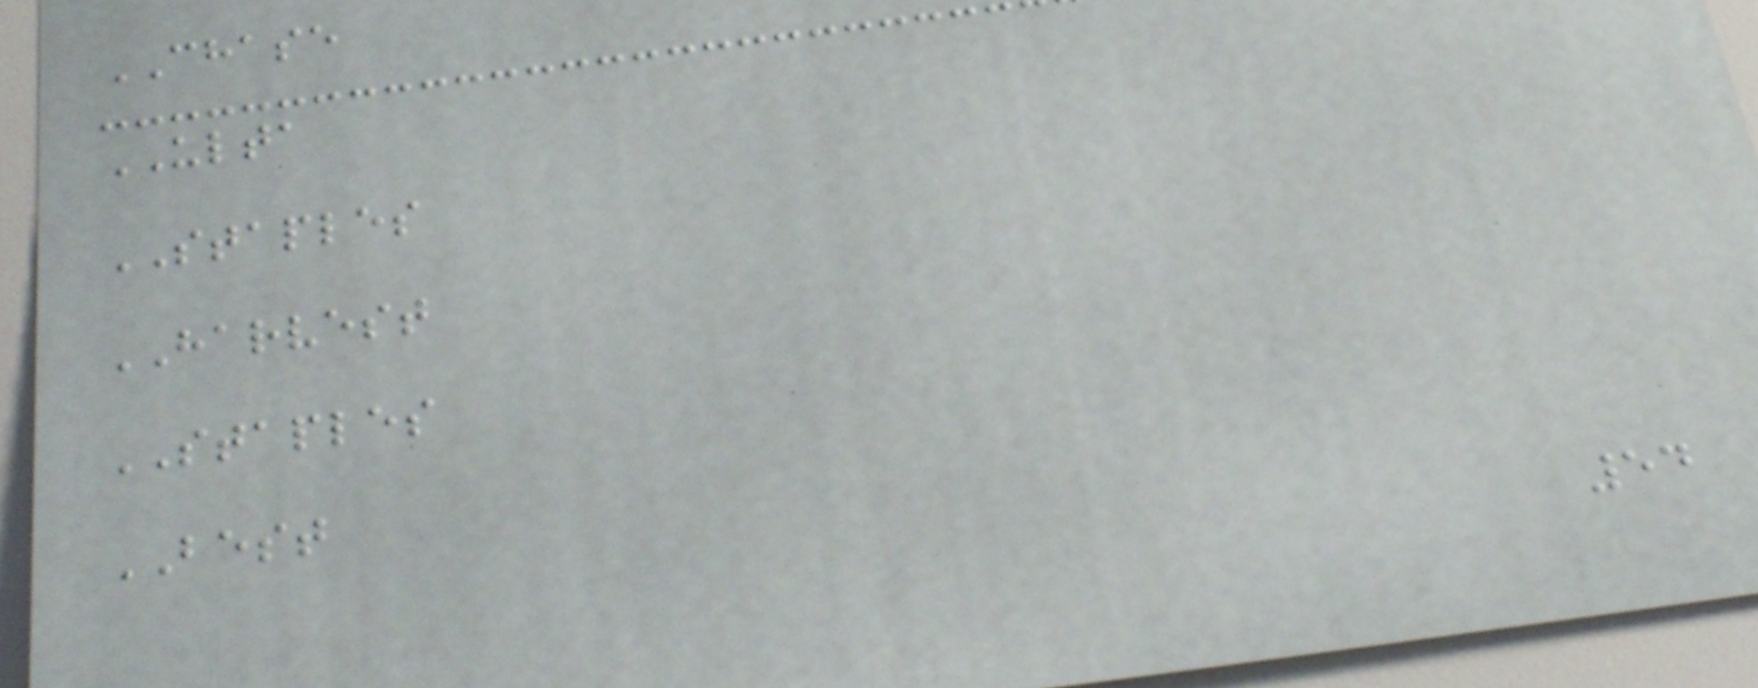CHASE
ULTA
STAPLES
HARVEST
STAPLES
BEST
54
